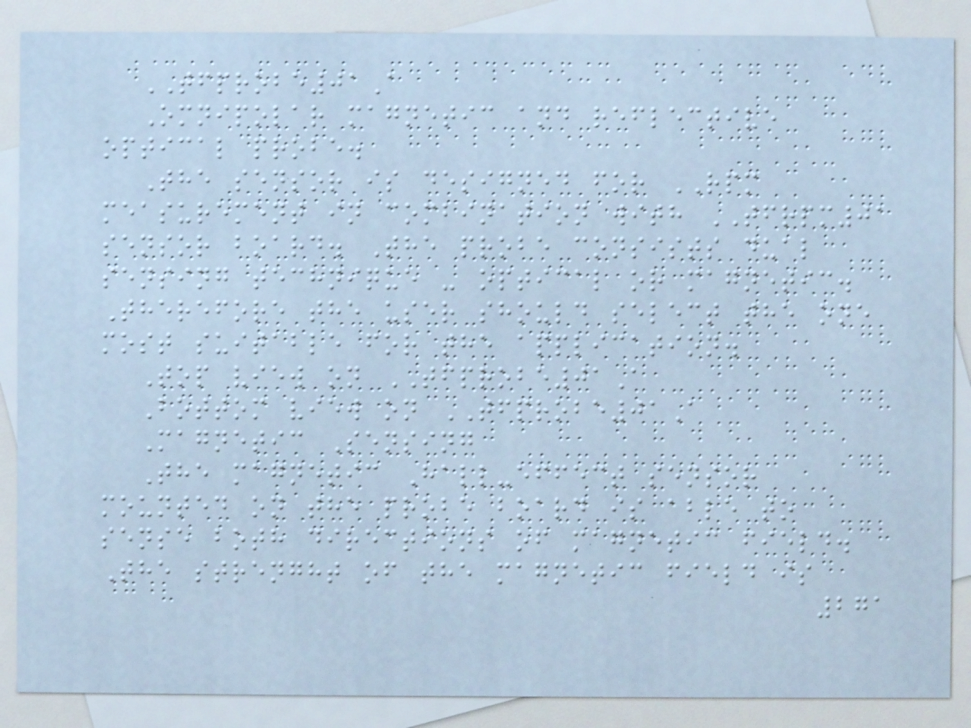TFPROBE01A
Omnipolar magnetic and reflective
optical probe.
The sensor is designed for RPM
measurement in combination with TFRPM01
sensor board. The probe consists dual
sensing technique - optical or magnetic.
Therefore the user should select the one
most suitable for the application.
Top view on TFPROBE01A
Bottom view on TFPROBE01A
Magnetic Sensing
The magnetic Hall-effect sensor
mounted on the probe board is able to
sense both directions of magnetic field.
The strenght of the magnetic field is
271
